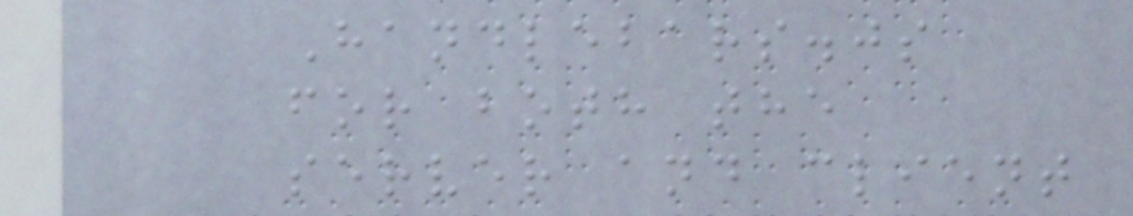Handlebars.js
for both the
server and client
